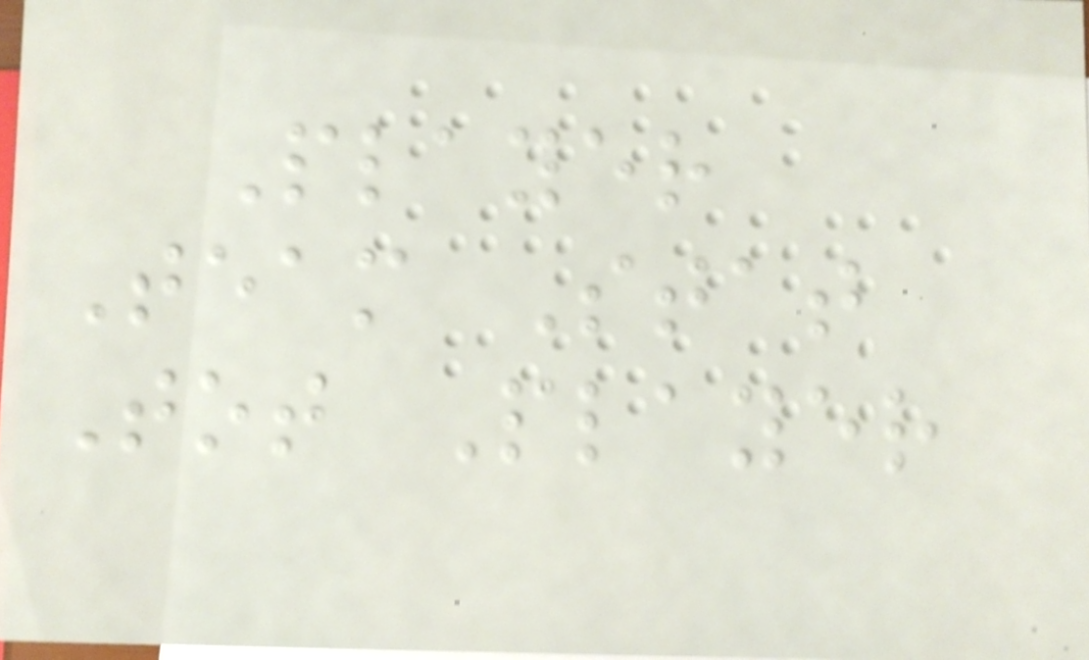Player
Team Stat
Tot Player
